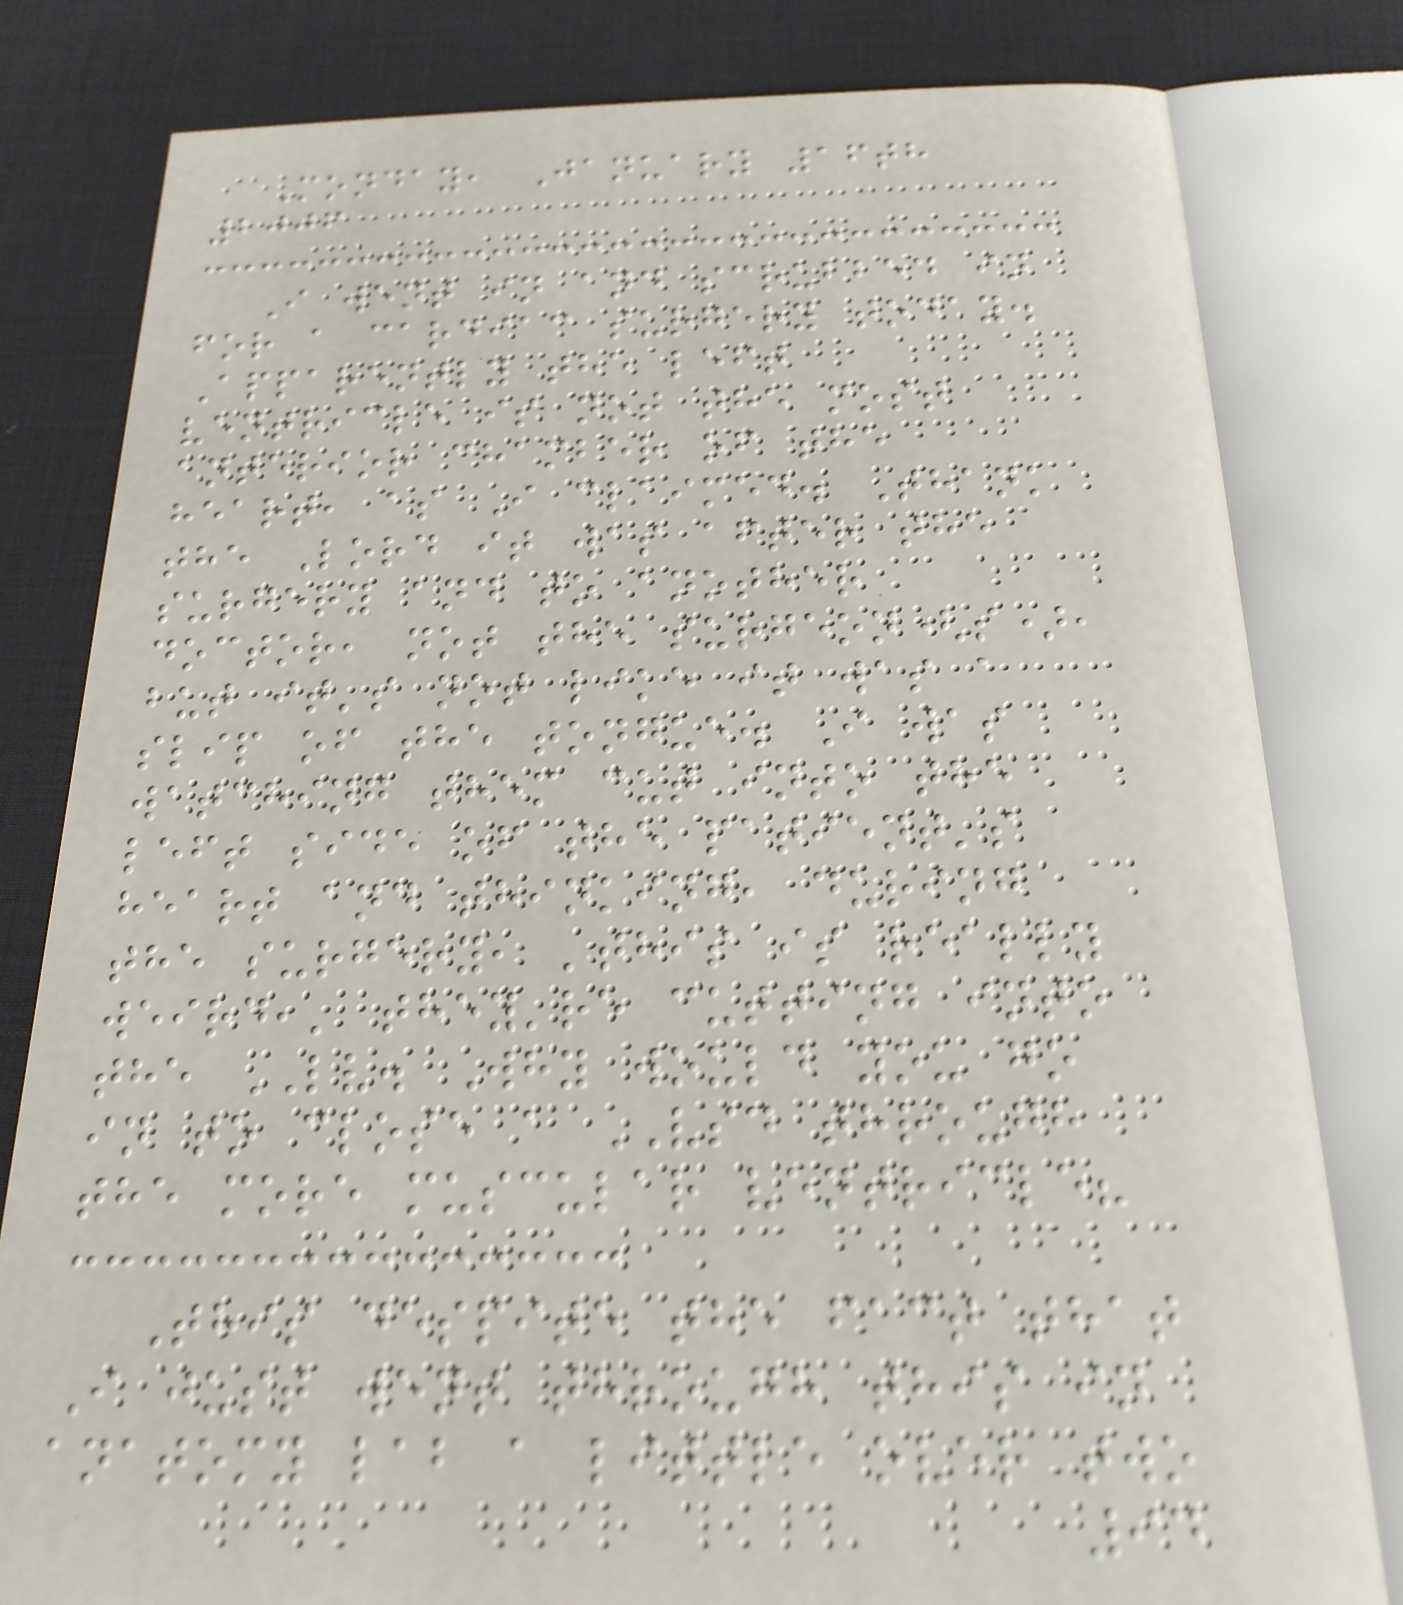Monday, January 16th
2006
I went in and scrubbed in
for a cardiac surgery today.
Apparently the left
ventricle is not the most
anterior chamber of the
heart, as I claimed. Thank
the Lord it was after the
surgery and to another
doctor, not the surgeon(s),
but it's not like it was a
slip of the tongue. I was
watching them cut into the
left side of the patient's
heart and thinking, during
the surgery, 'this is really
weird,' they're cutting into
the LV. Why would you go
in to close a VSD through
the more muscular ventricle?
This despite the fact that
I just went through this in
anatomy lab a little over two
94
